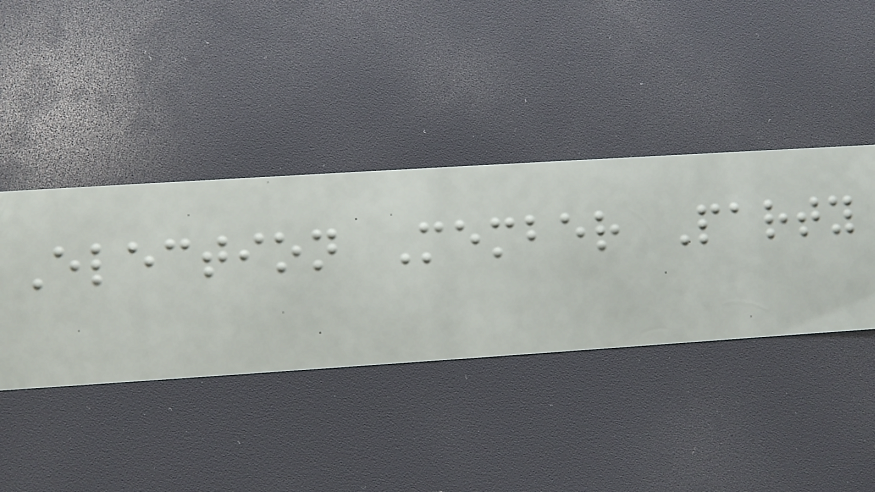Election Member Party
